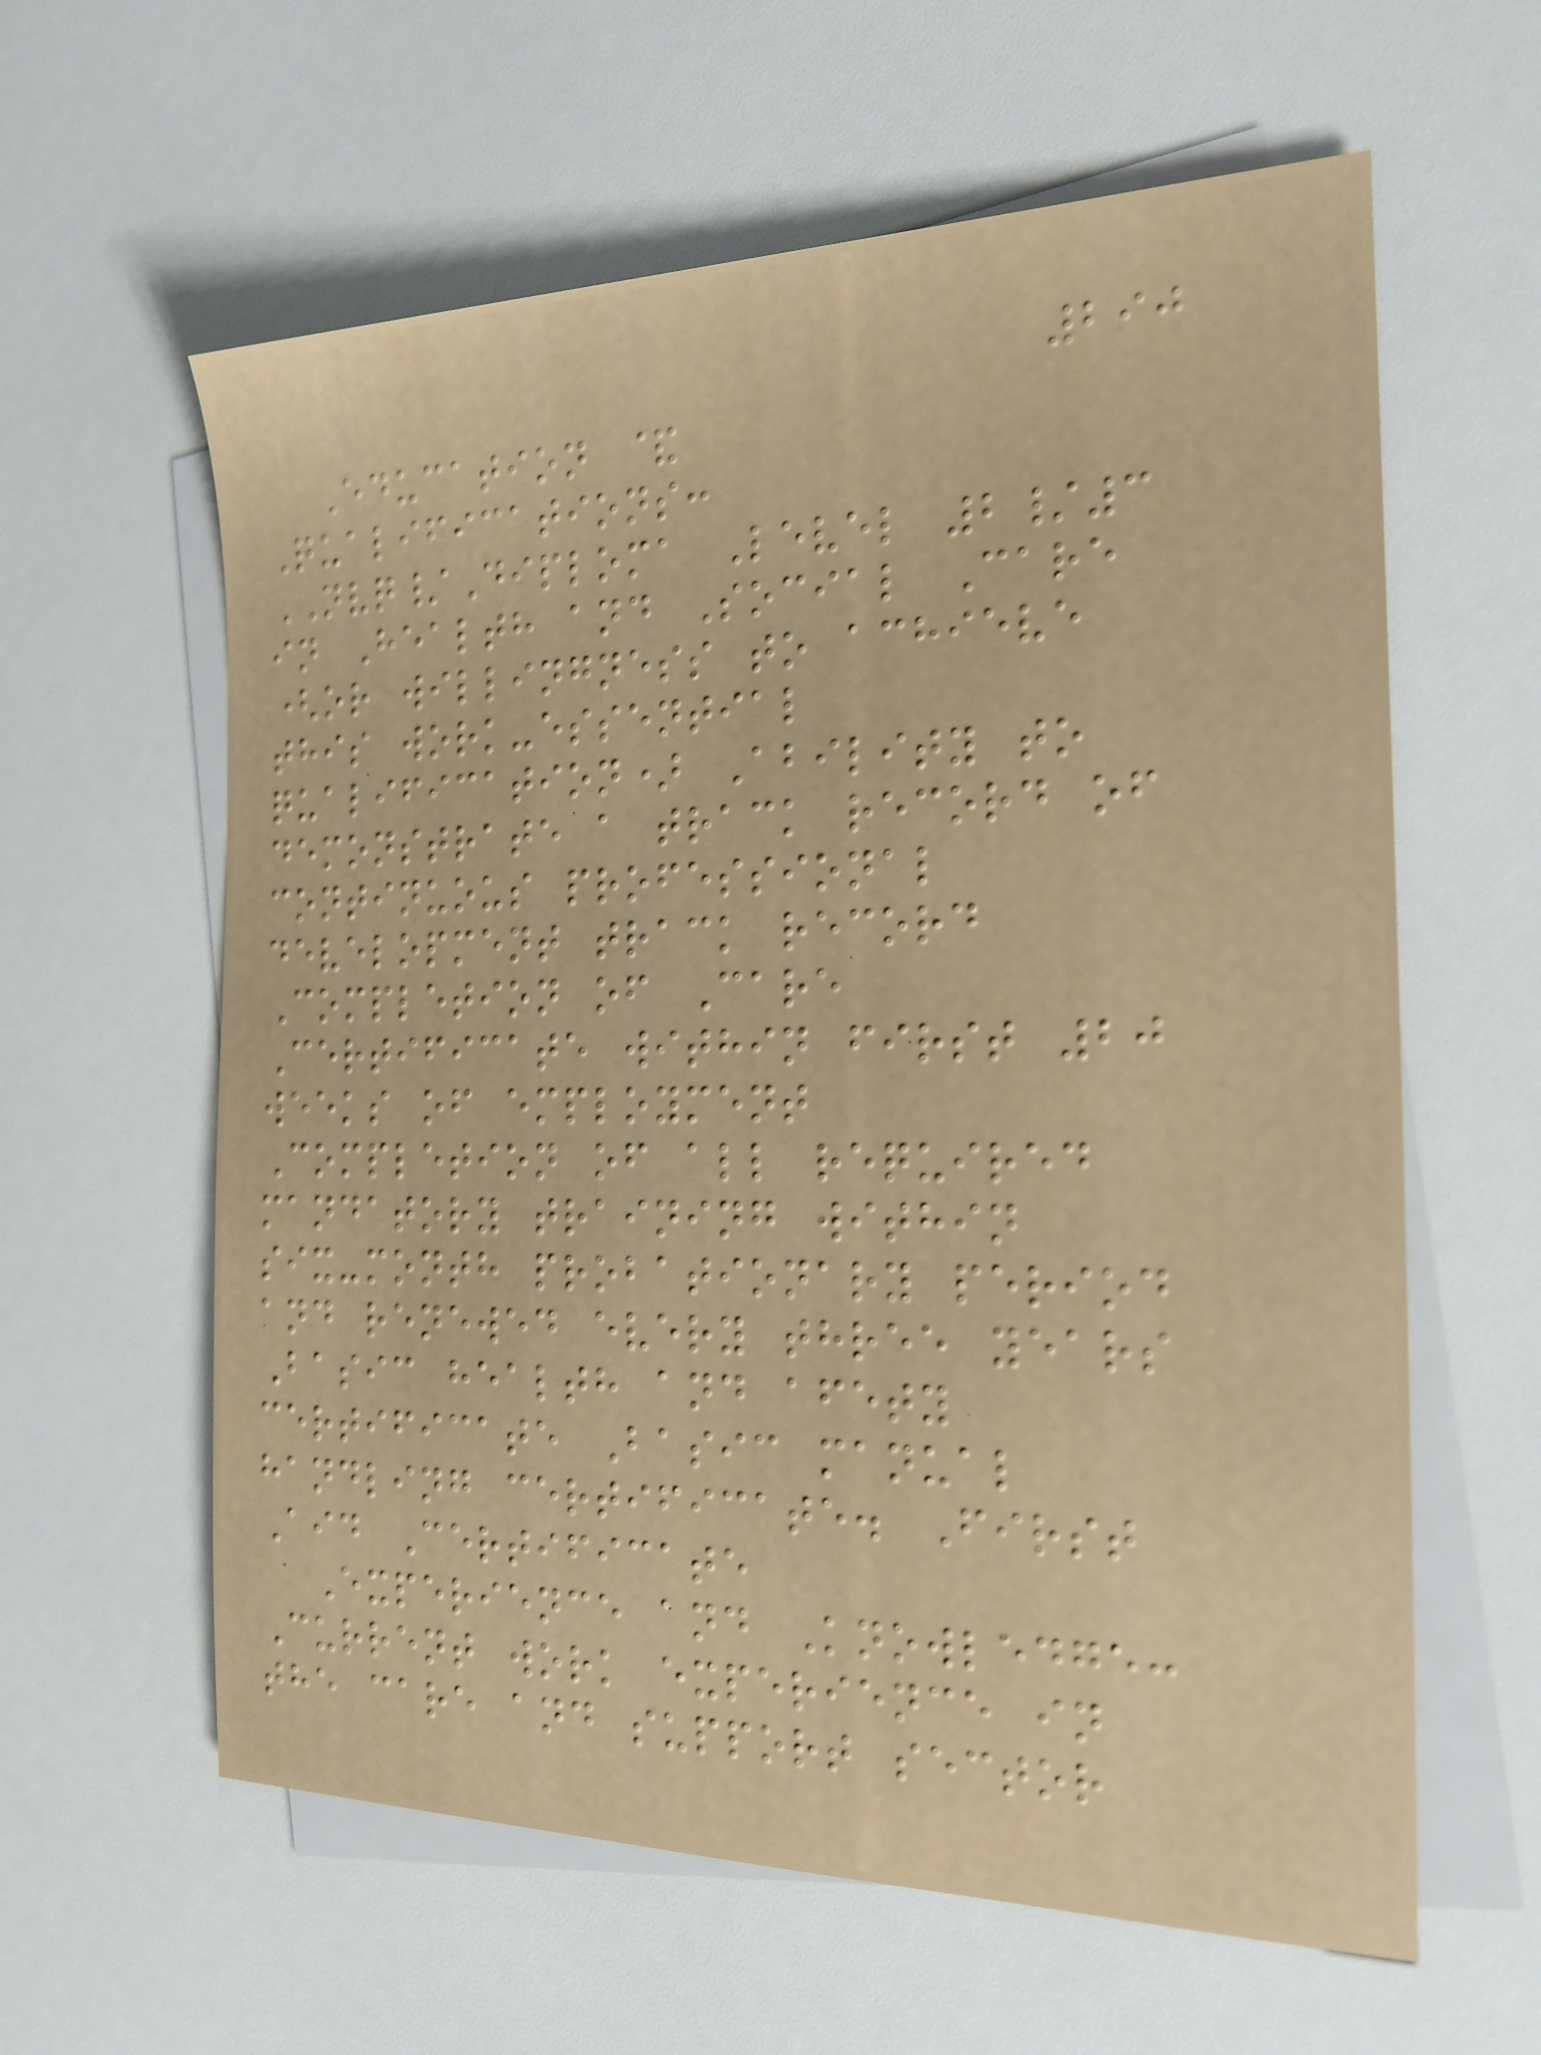290
Education &
Qualifications:
NVQ/Diploma Level 2/3
in Health and Social Care
(or willingness to achieve
this work-essential
qualification) Ability to
demonstrate a track record of
continuous professional
development track record
Completion of Care
Certificate within first 20
weeks of employment
Completion of all required
mandatory training within
six-month probationary period
and renewed every three years
Basic health and afety
certificate Basic manual
handling certificate. First
Aid Certificate
Experience and Knowledge:
Current work experience in
the care and support sector
